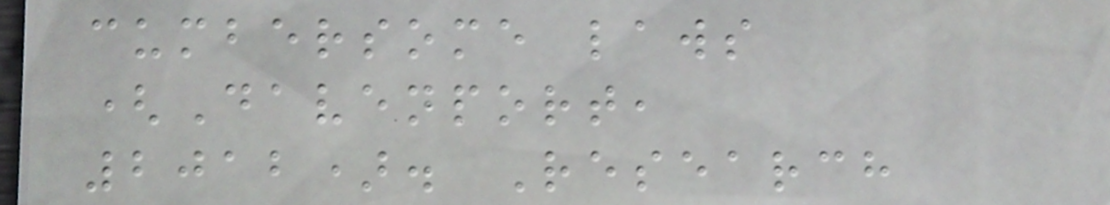cumbersome laws
(Davenport,
2012). Research
